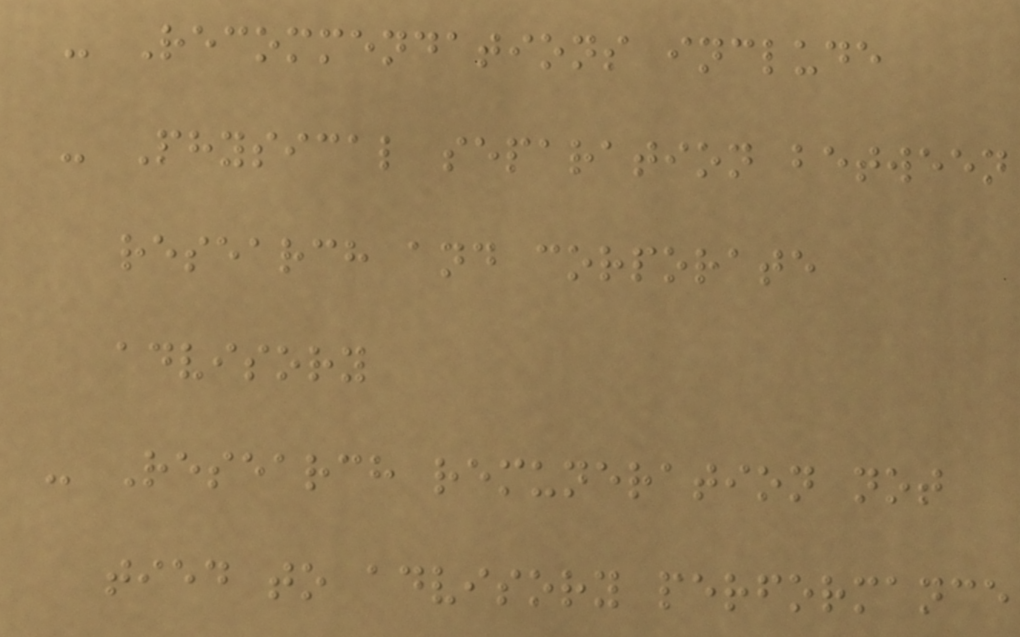- Recommendations include
- Physical separation between
research and corporate
advisory
- Research remuneration not
tied to advisory performance
